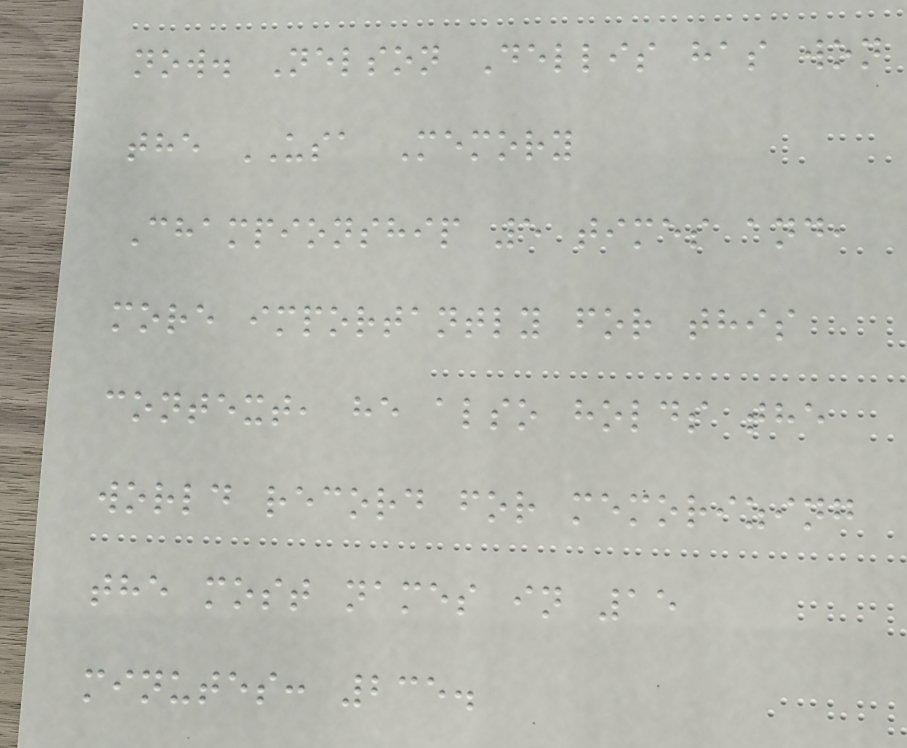now. Nelson Dellis has won
the USA Memory
Championship 5 times and,
more importantly for this
context, he also holds the
world record for memorizing
the most names in 15
minutes: 235.
